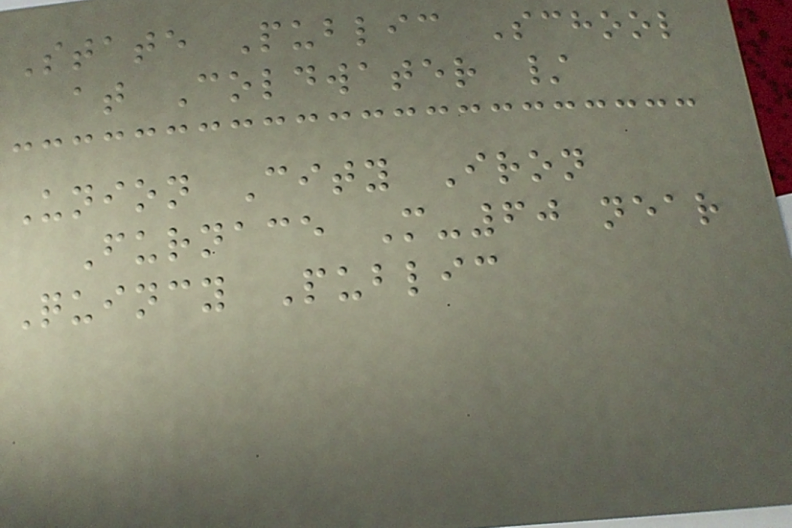State Public School
at Coldwater /
Union City Iron
Furnace M-60 near
Quincy Public
